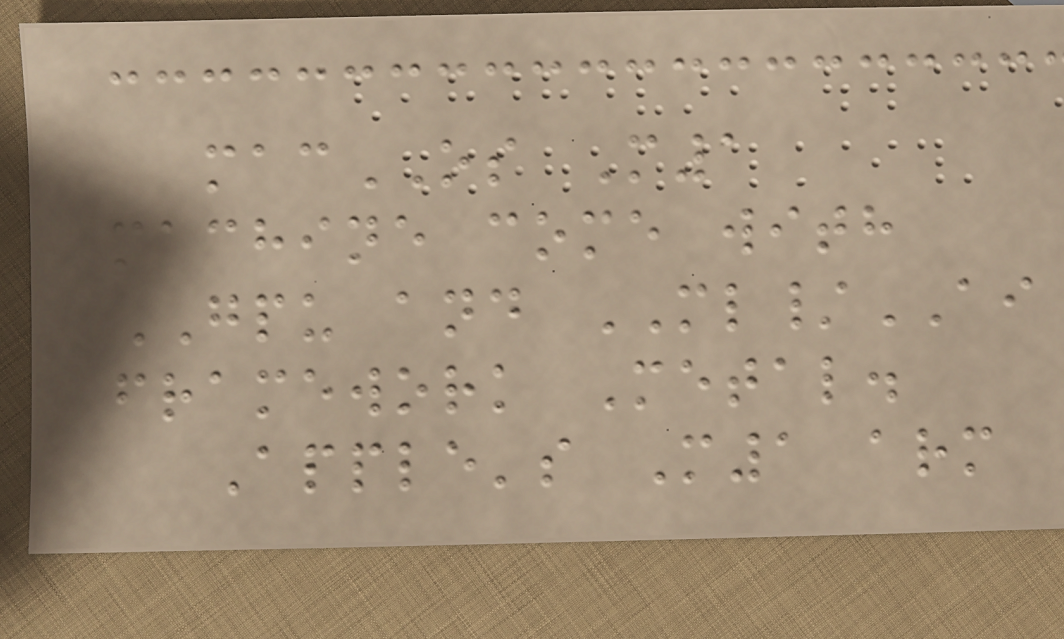macOS M1
machine come with
GPU and ML/AI
framework Metal.
Apple's M1 arm
